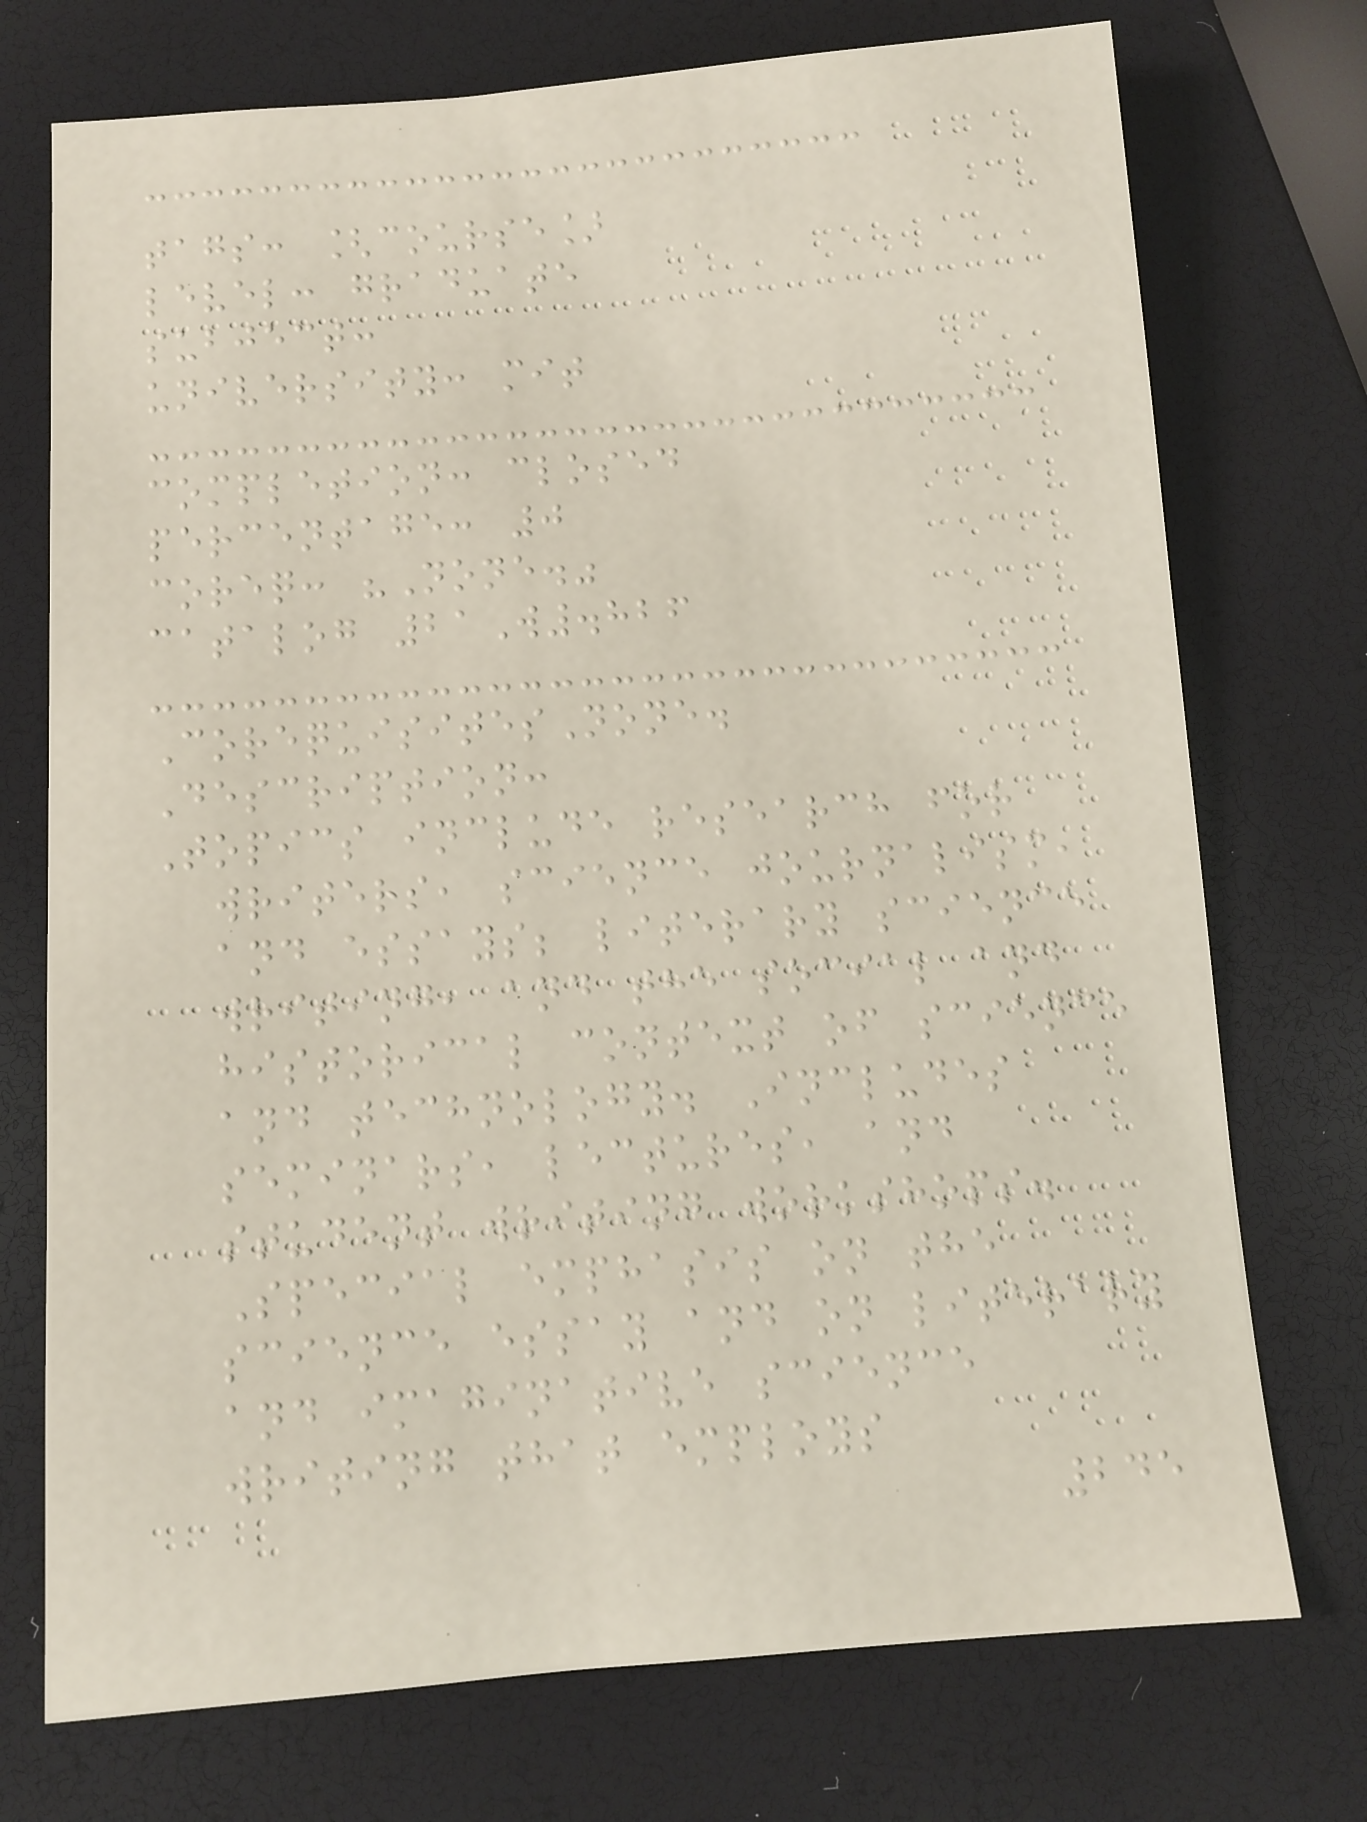tags: [course]
level: graduate
subject:
university: mit
completion: closed
percentage: 0
coreq: "None."
catalog 21W.826
CorequisitesNone.
Description:
Topics include research for
writers, science journalism,
and essays; literary science
writing, and the social and
historical context of science
and technology. Includes
seminars, lectures, and
student writing workshops.
Special emphasis on the
science essay and on literary
and imaginative science
writing that employs
245
